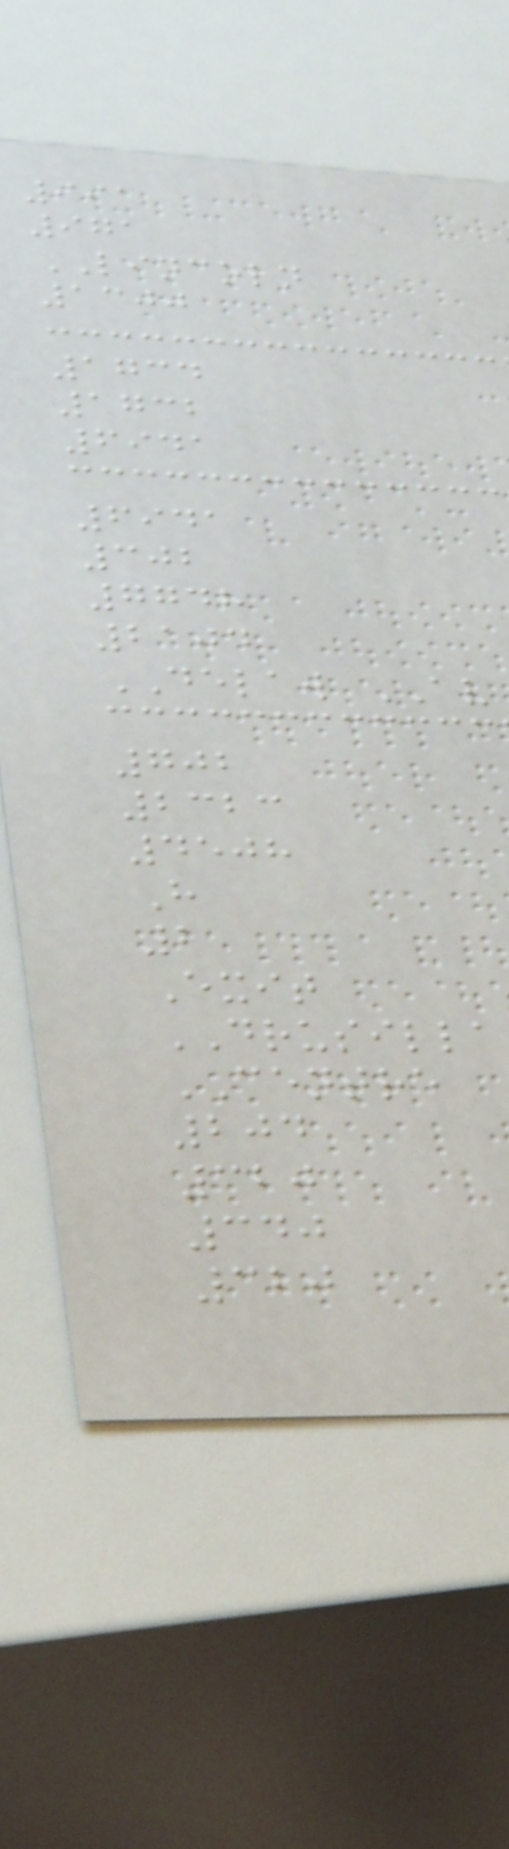991
971
LINCOLN
1300
1734
1732
6941
6941
302
7748
2104
DELAW AV
702
2323
4508
H
2
Exit
DRUSILLA
CENTRE
204
320
340
320
